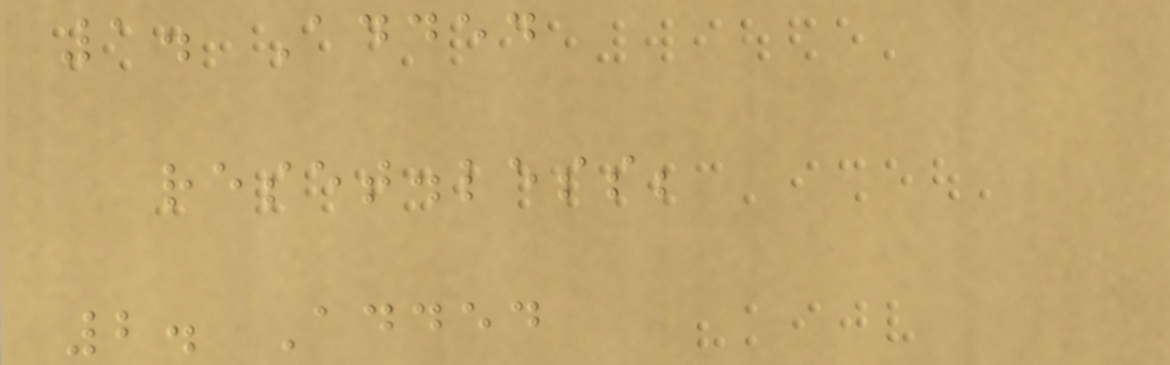1. Added
reset.less;
2. Added
